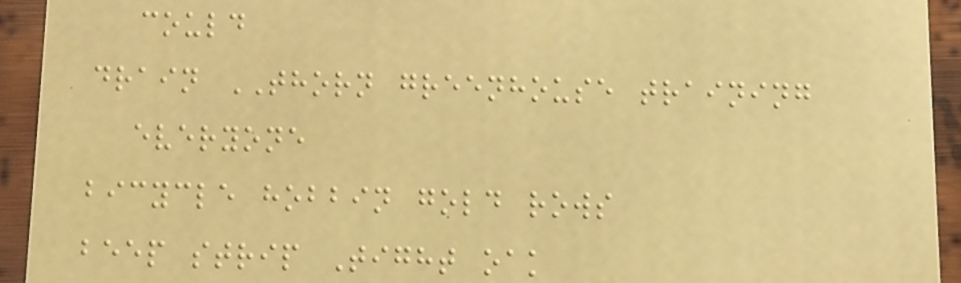could
drain THORN greenhouse training
everyone
bicycle hobbin gold rows
beep strip Tight oak
